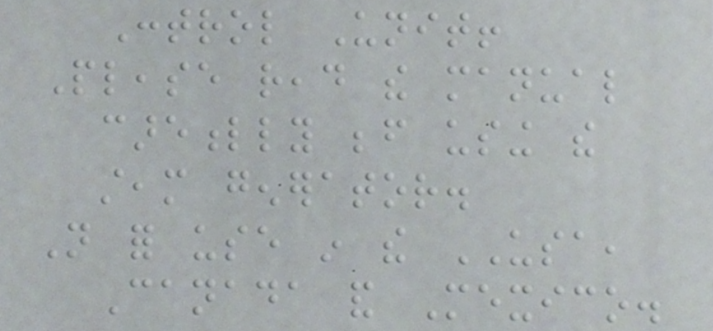Control Unit!
Please read the manual
carefully before using the
steam generator.
Not for use in the USA,
Canada and Mexico.
